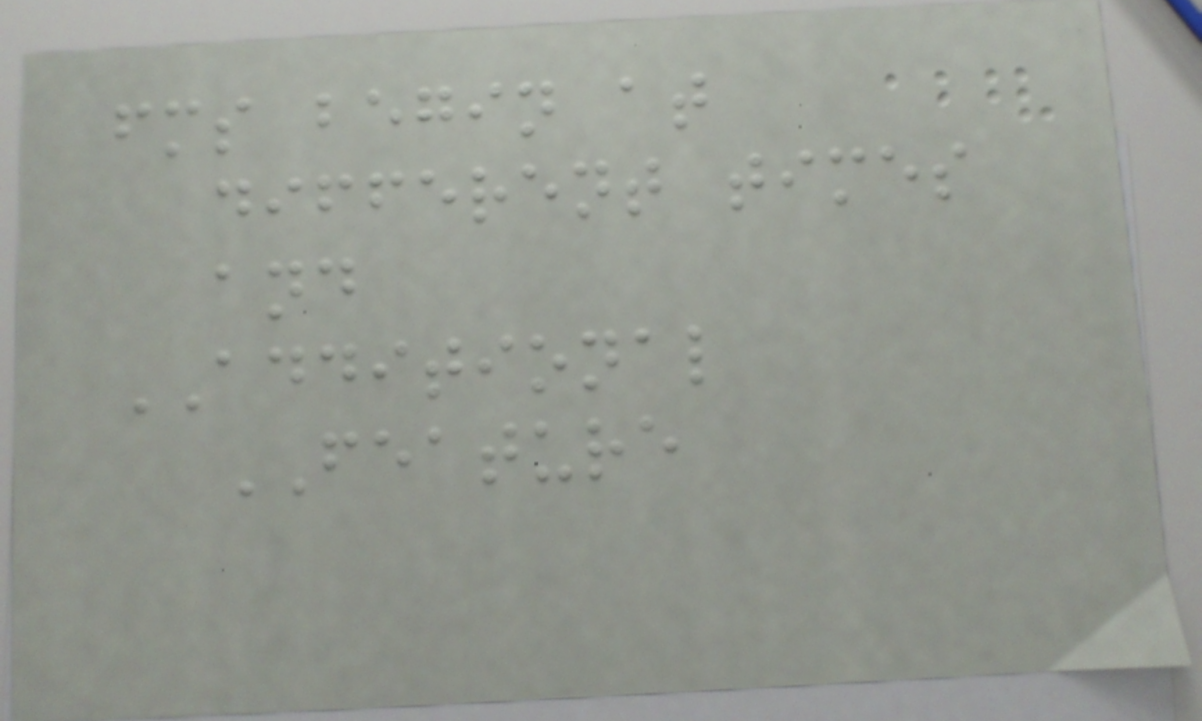fms begin at
different times
and
ADDITIONAL
FEATURE
